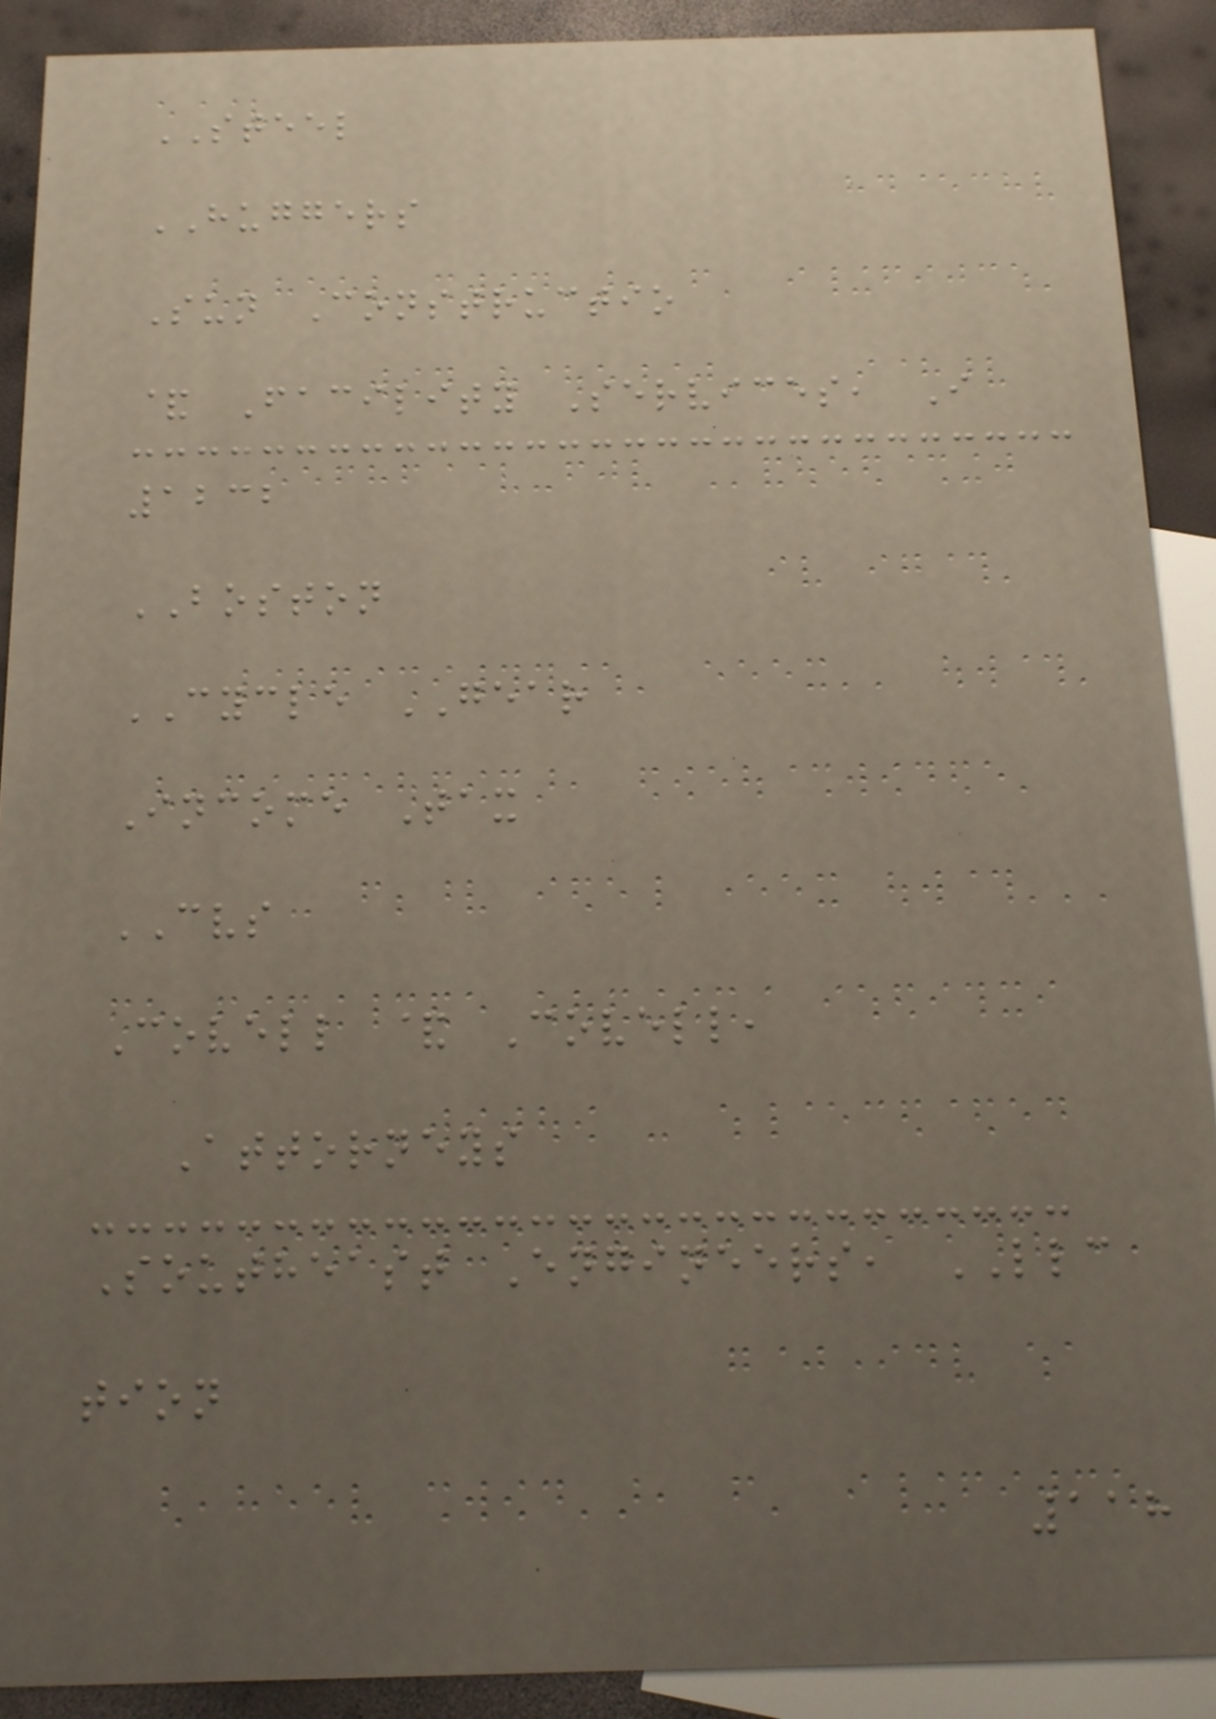STEEL
HUGGERS
Sun Constructio
& Facility Services, I
1232
BOSTON
CYCLE GEAR
Income Tax
CVS
Covell & Covell,
Attorneys
Southeast Engineers, LLC
tion
118
